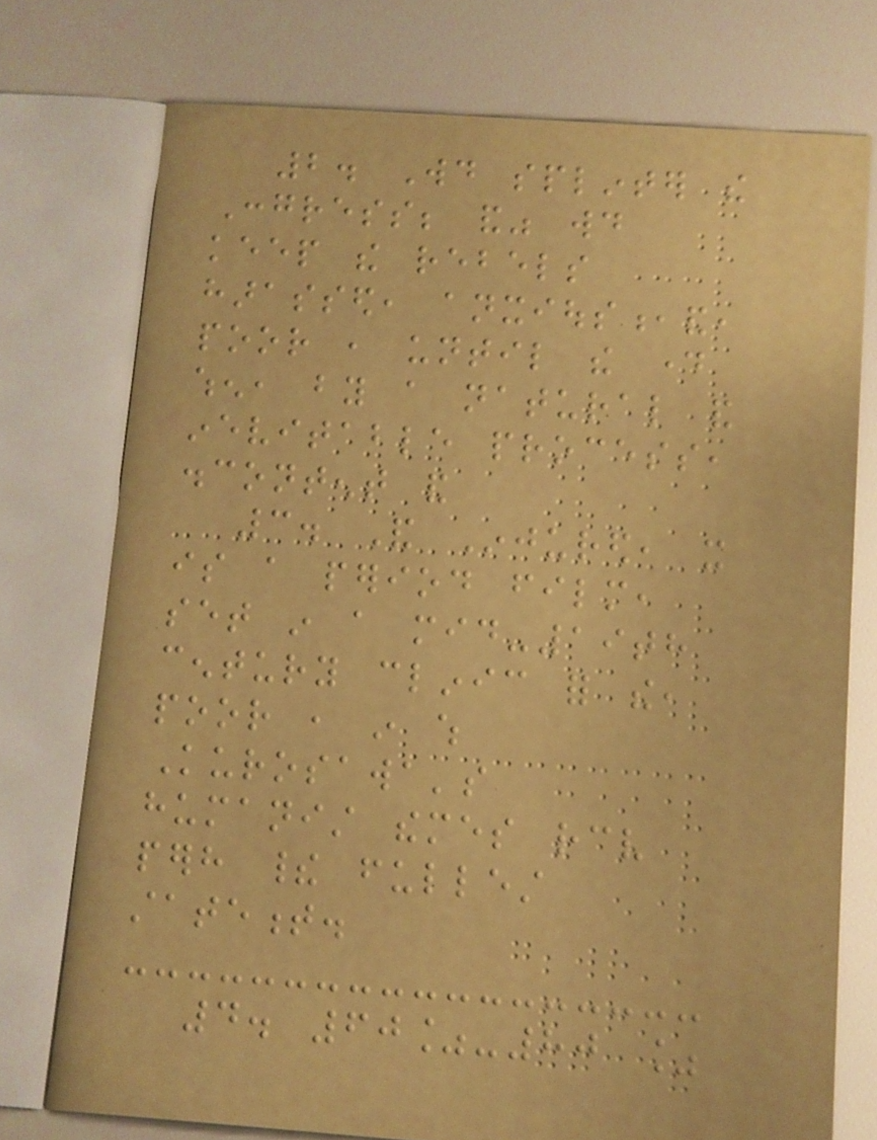2. Would splinter the
Congress; and" would
keep the rebels
harassed, anxious,and,
poor , until the day
when, by a natural and
inevitable process,
discontent and
3. And Injured, it
is a period film,
set in a mid-19th
century clinic for the,
poor , in which
Kurosawa's
humanist themes receive
perhaps their fullest
statement.
4. 60%-80 %
